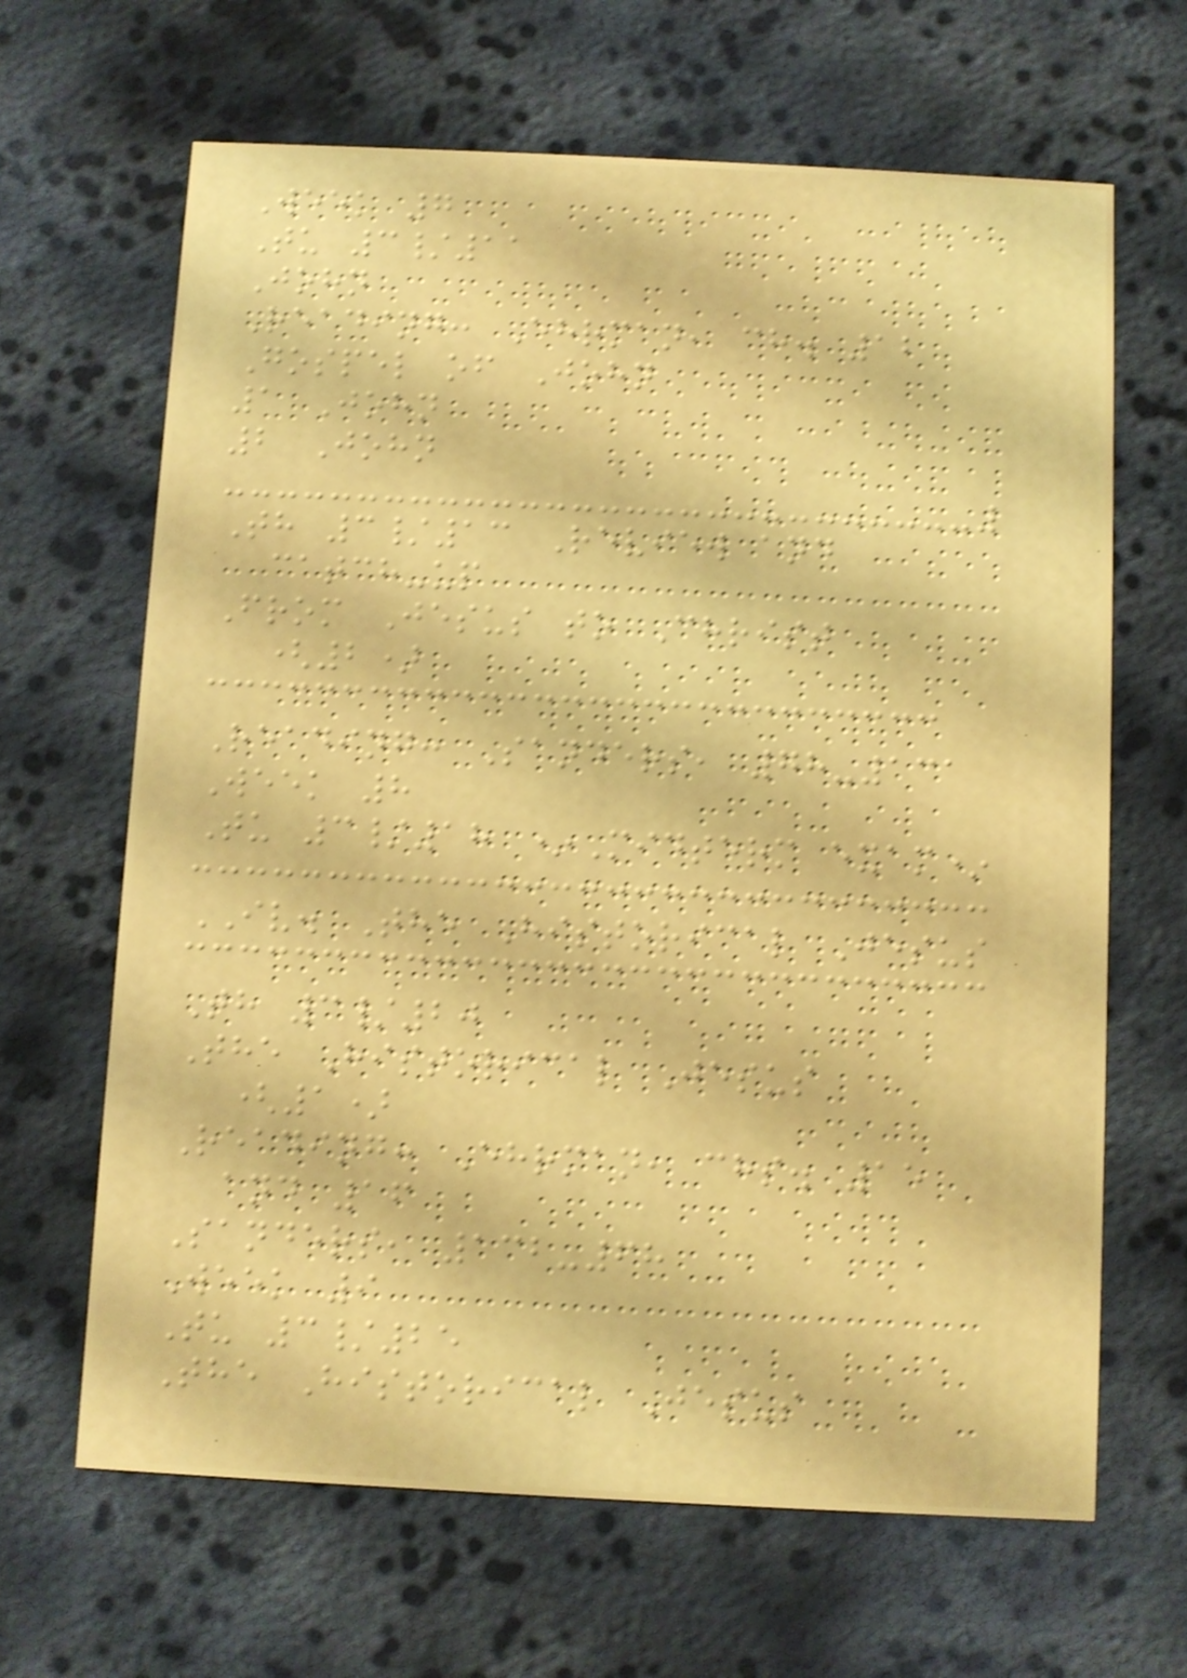Week 7
Tu 3/11
John
Reading: Ehrman, ch. 12
Gospel of John
1 John
2 John
Th 3/13 Review and
catch-up
From Jesus to Christ
(2)
Reading: Sanders, 78-131
Week 8
Tu 3/18 *Midterm exam*
IV. The Historical Jesus
Th 3/20
The Historical Jesus
(1)
Reading: Ehrman, chs. 15
and 16
Sanders, 132-68
Week 9
Tu 3/25
The Historical Jesus
